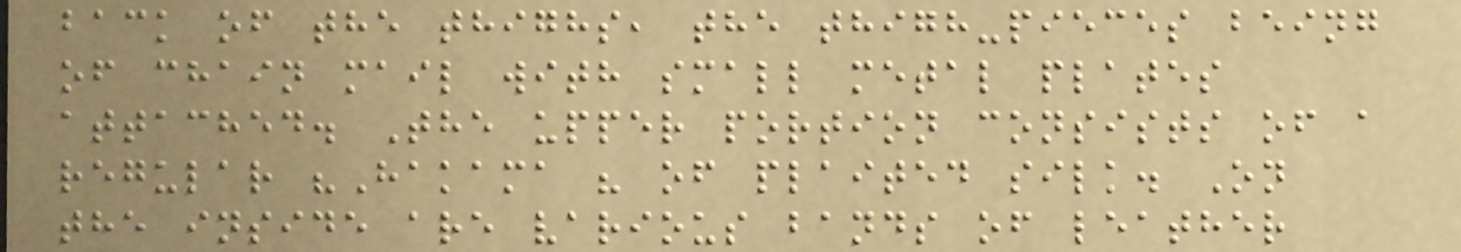back of the thighs, the thigh-pieces being
of chain mail with small metal plates
attached. The upper portion consists of a
regular "Hakama " of plaited silk. On
the inside are various bands of leather
